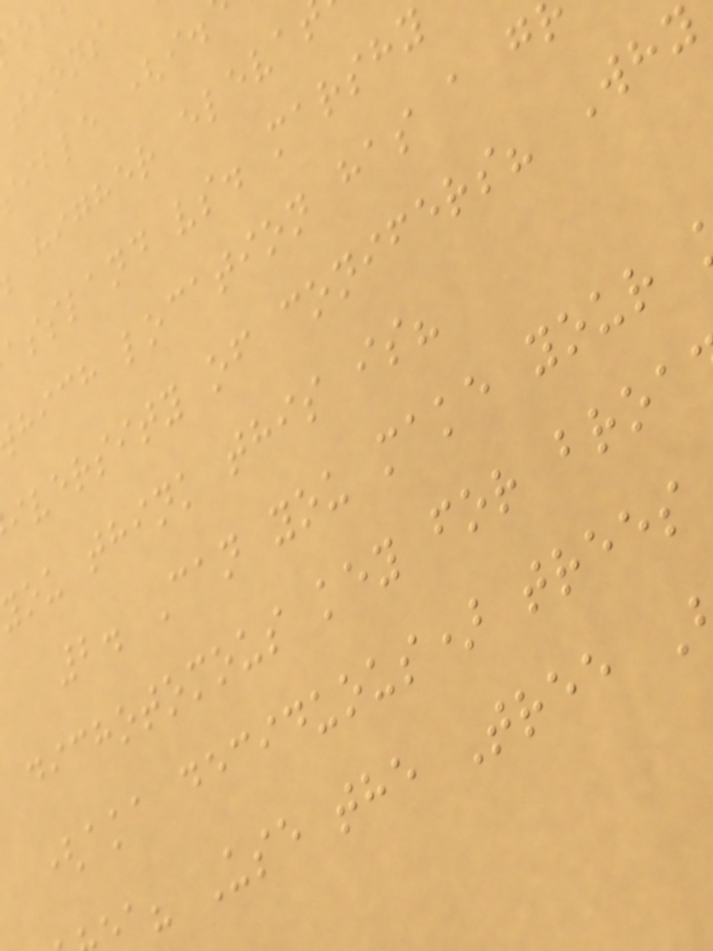ible (i.
higher eleva
assland vs. marshy
hich location has a g
iversity of conifers? Why
ou think this is?
2. Can you make your
dichotomous key for broa
(aka deciduous) trees
a? Use the Tree
